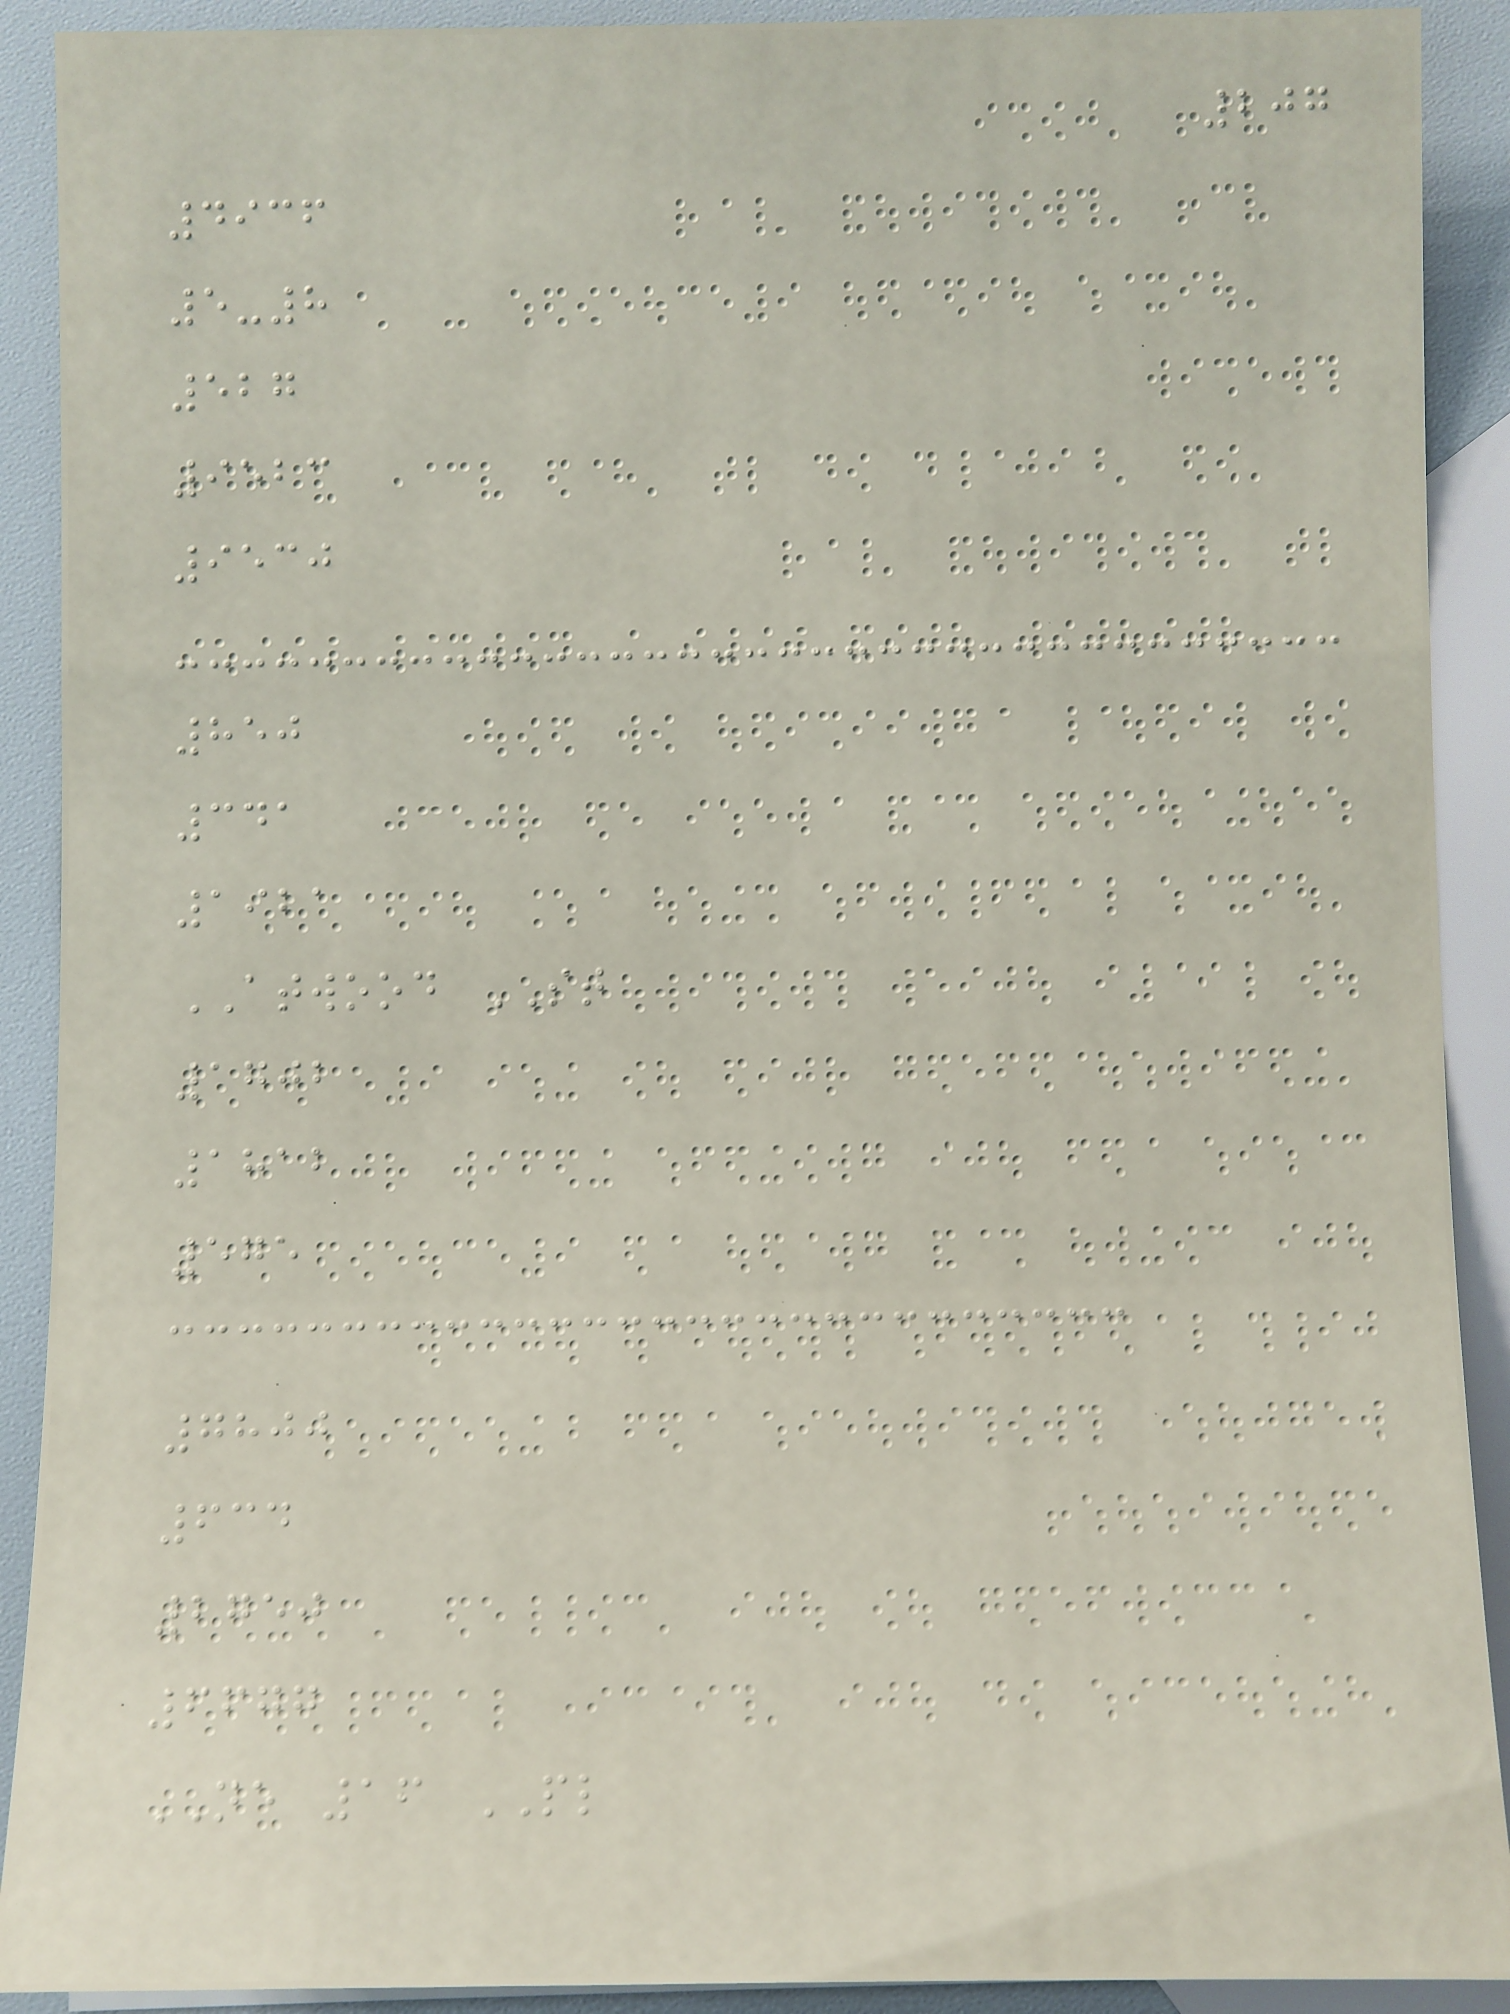207
4936
5-8
527
9523
9530
850
341
1921
ATWOOD ST
1702
1812
575
7800
634
2750
6677
NE 16 PL
